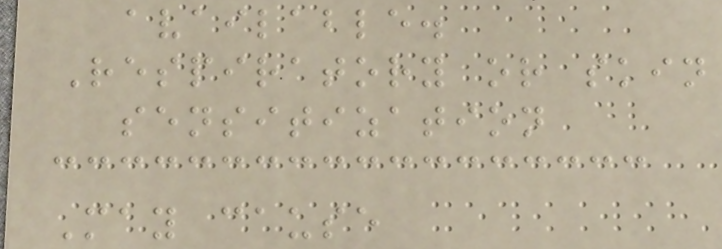available.
Respiratory or skin
sensitization
May cause
